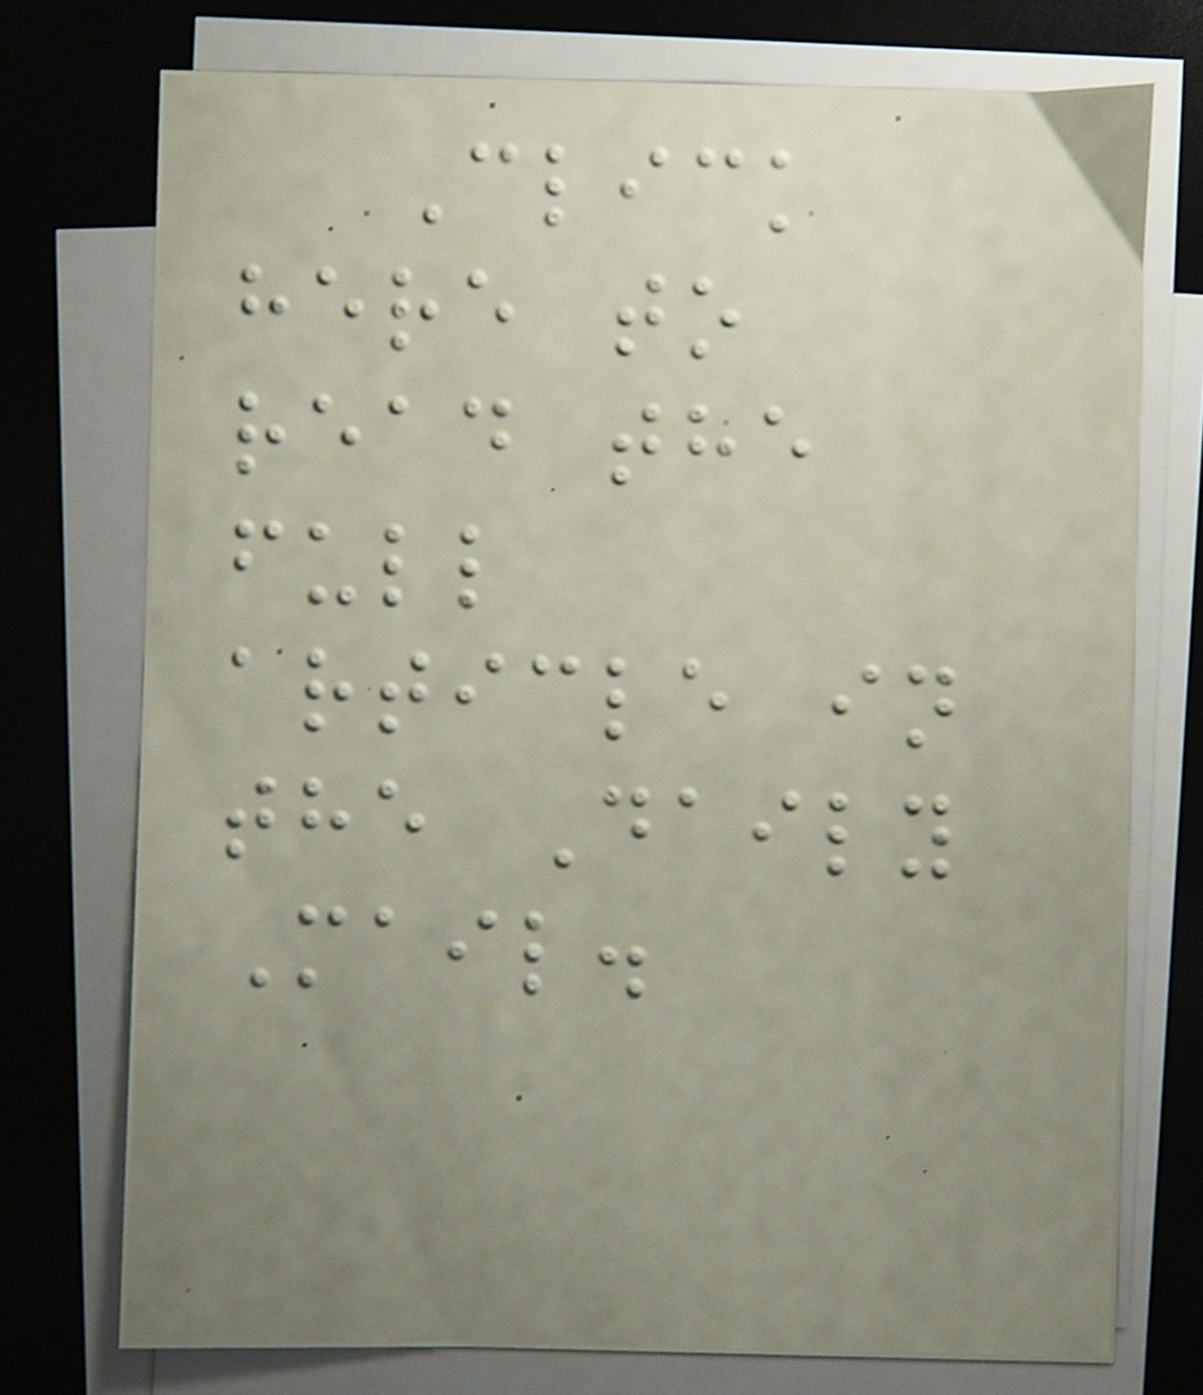Click
here to
read the
full
article in
the Daily
Mail.
